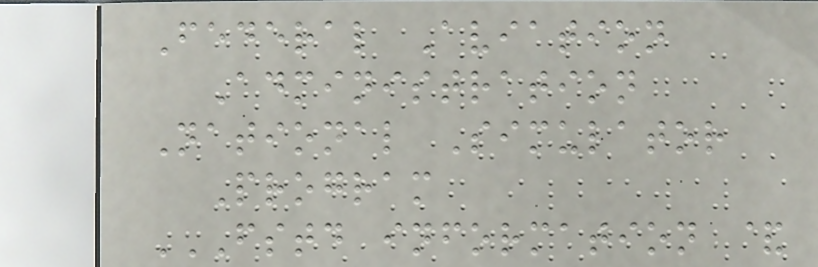Federal Aviation
Administration
National Simulator
Program
FSTD INFORMATION &
